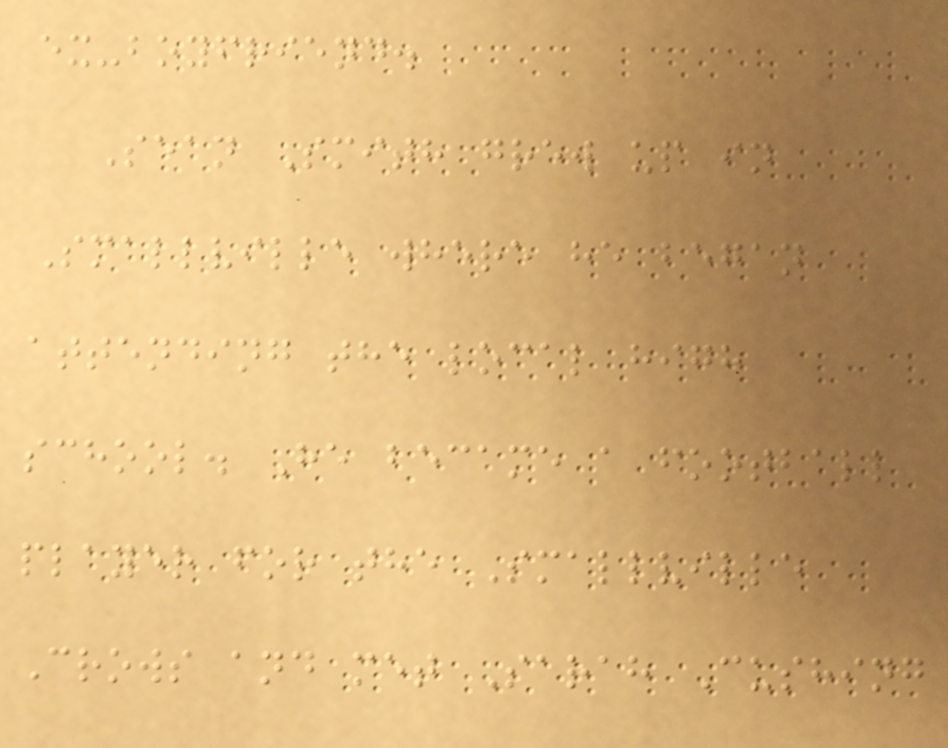ex-boyfriend.
Sean Smith grew up in
Smallville where he began
attending the local high
school. He became a football
player for the Smallville
Crows and met Sarah Cushing
